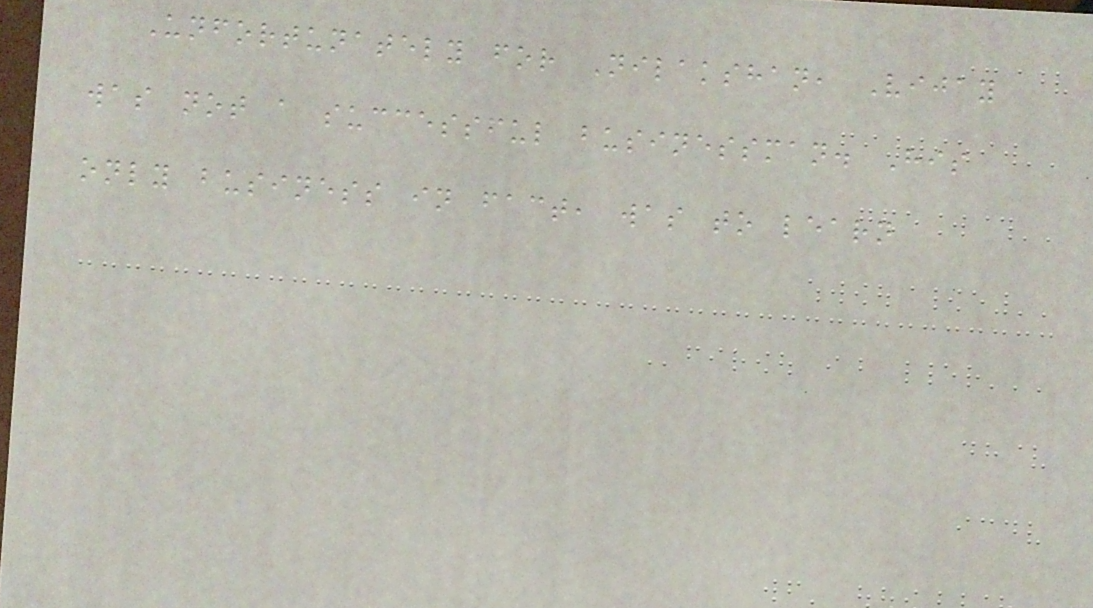Unfortunately for Nilakshan, Vijay
was not a successful businessman. His
only business in fact, was to learn
